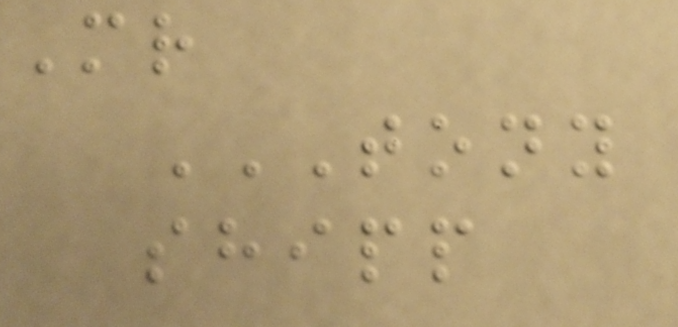Mr
TONY
SHIPP
